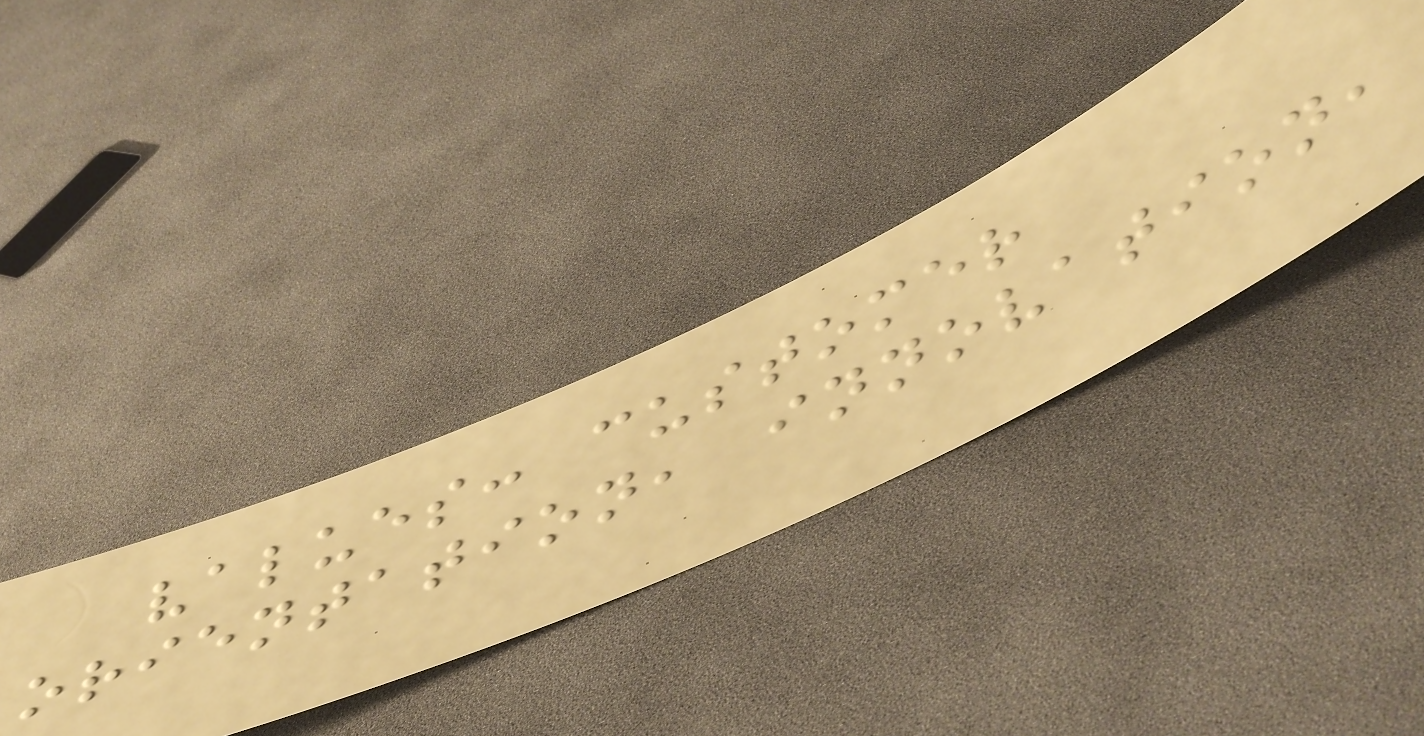values: customer
orientation, innovation,
